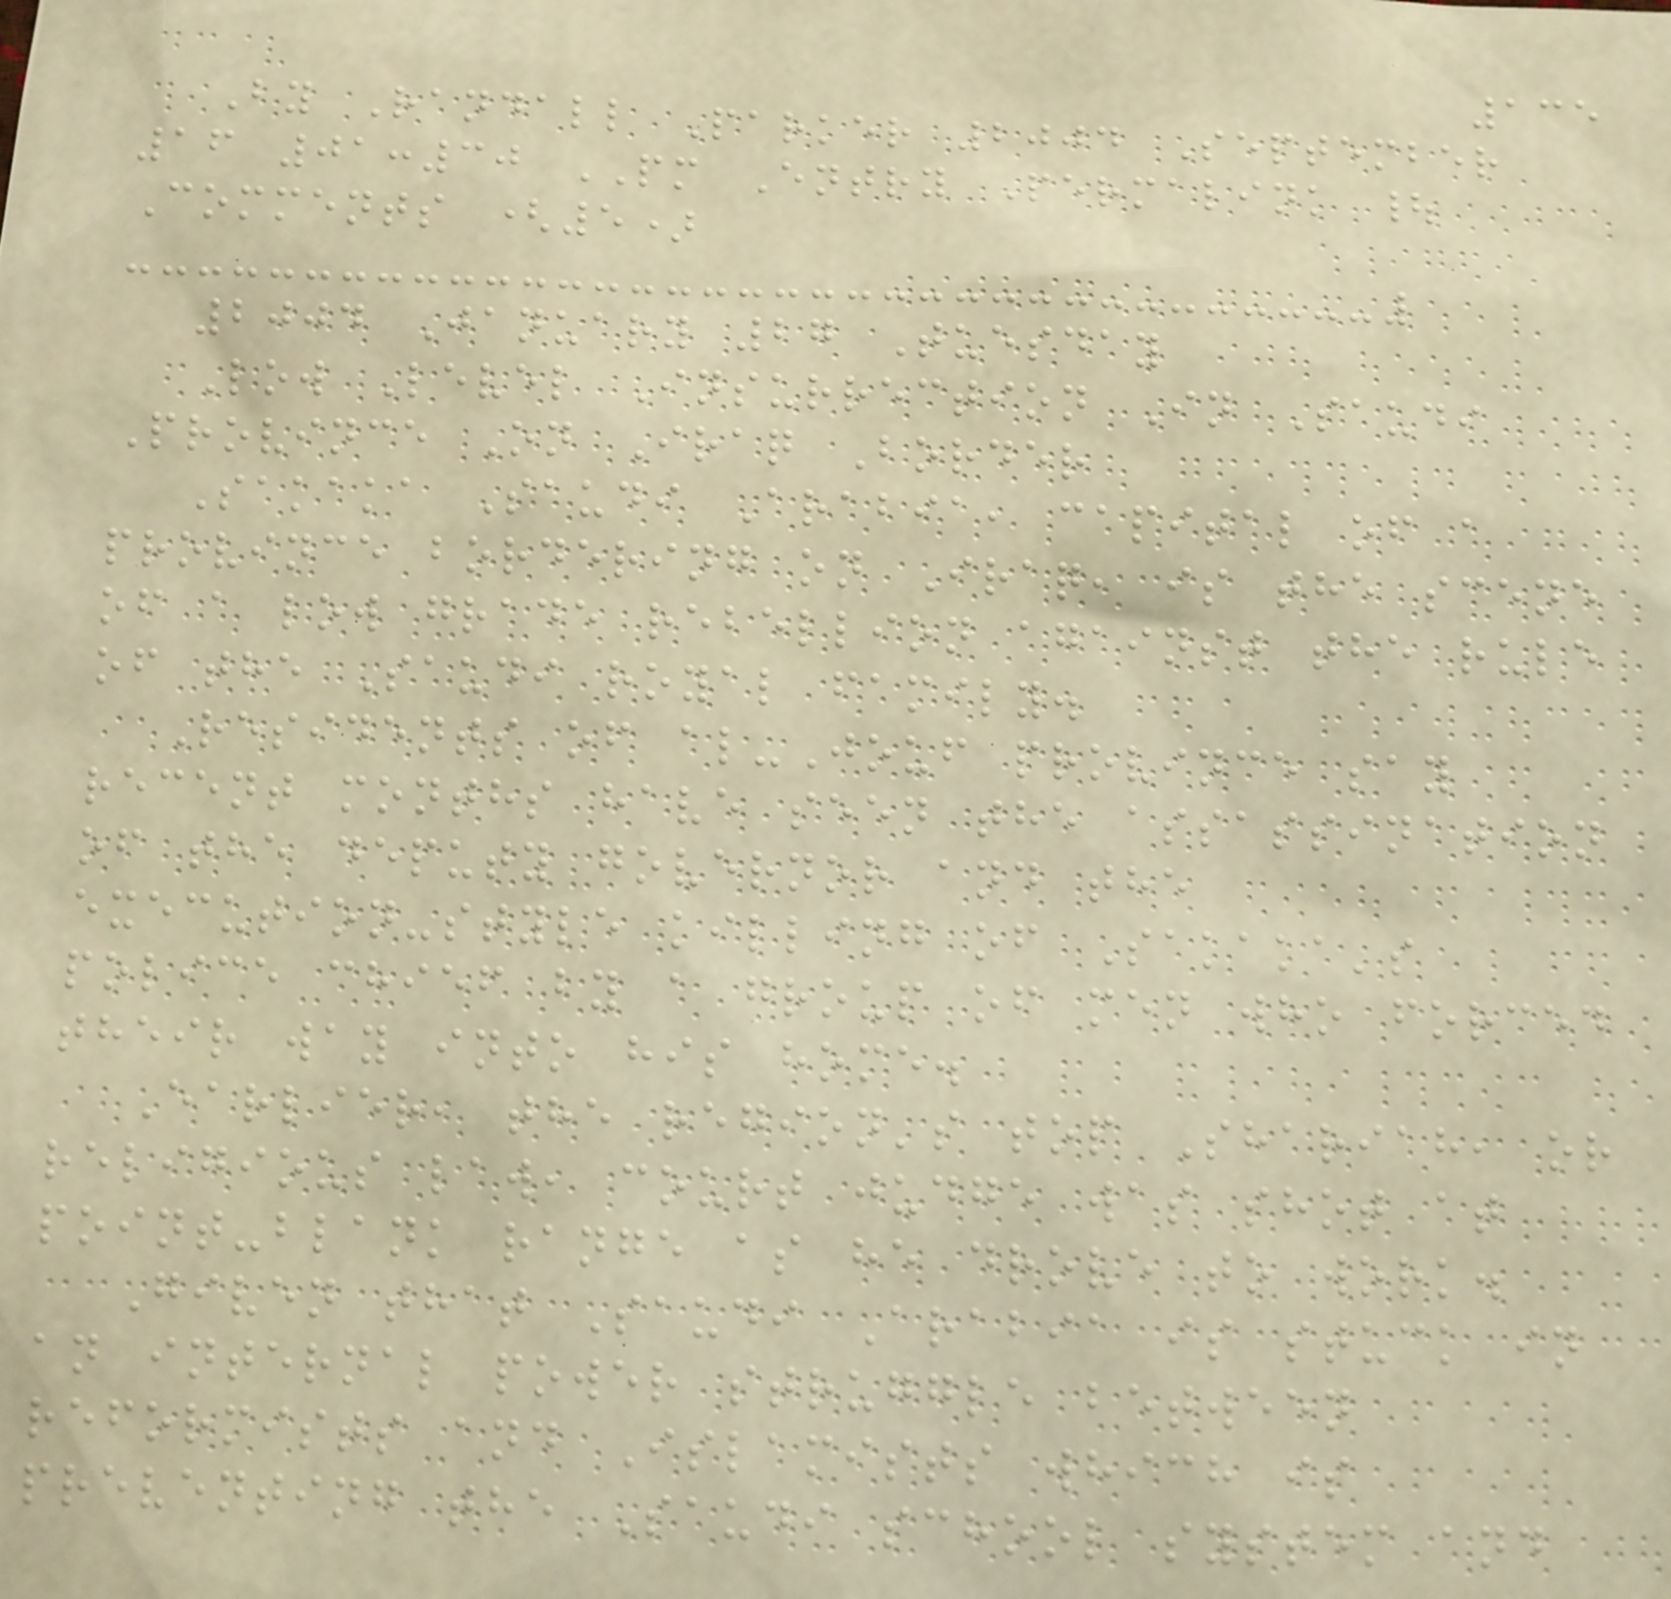135
By Randall Parker 2004 September
16 01:30 PM Entry Permalink |
Comments (5)
2004 January 27 Tuesday
Low Level Insurrection In Saudi
Province On Iraq Border
Sakaka Saudi Arabia, capital of a
province bordering on Iraq, is the scene
of a low grade rebellion against the rule
of the Saudi royal family.
Residents of al-Jouf province say
recent months have seen the assassination
of the deputy governor and the
execution-style killing of Sakaka's
police chief by a group of men who forced
their way into his home.
Earlier, the region's top Shariah, or
religious law, court judge was shot at
point-blank range as he drove to work.
Given that Saudi Arabia is stuck in
an internal power struggle between
reformists and Islamists which is
preventing the Saudi school system and
